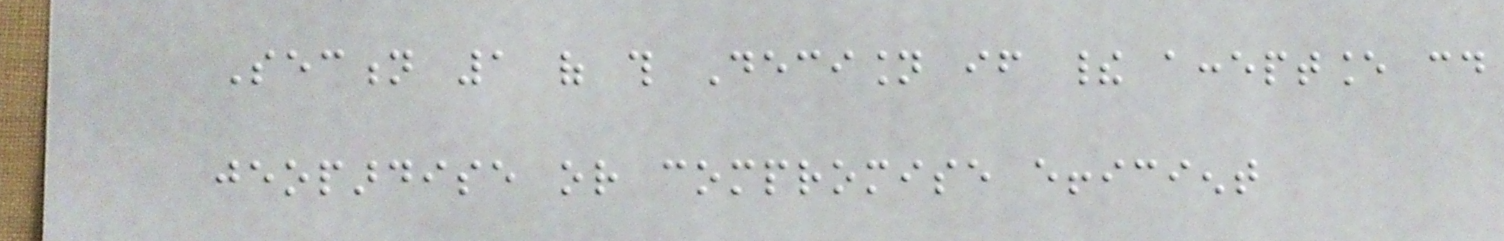Section 1 of this Decision if their acceptance could
jeopardise or compromise efficient
